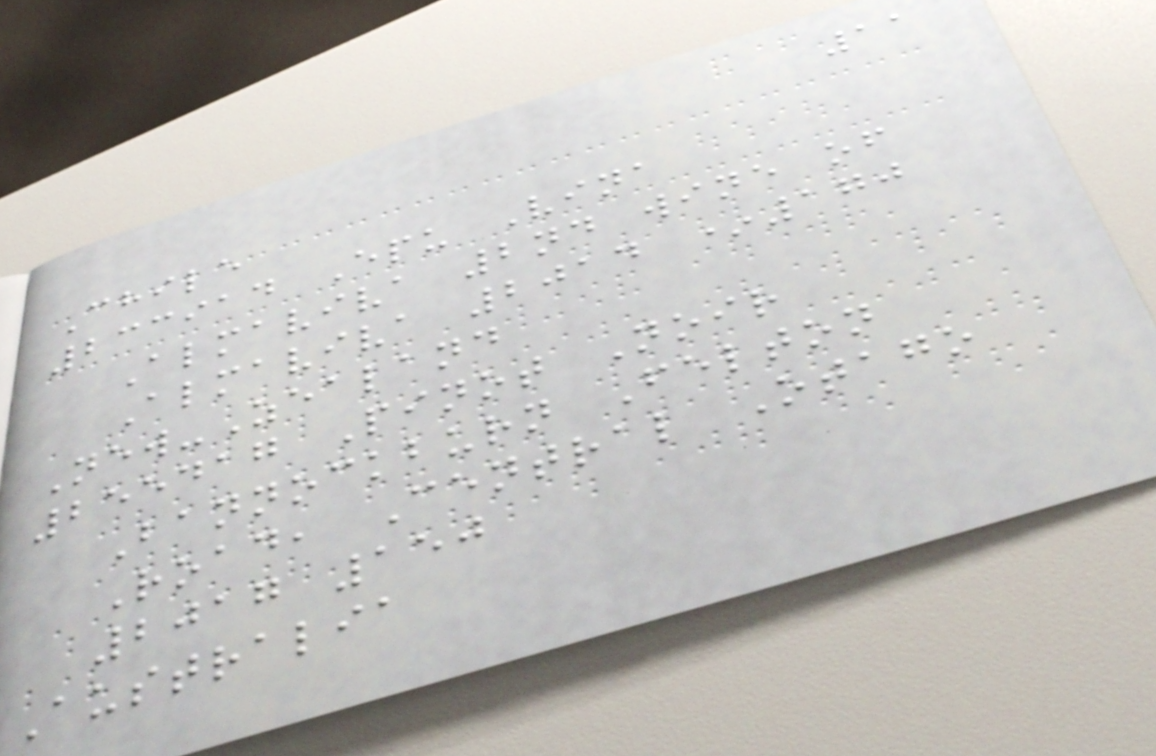11
Chile
233914 Epu Vina
Almaviva 2nd wine of
Almaviva 2014 *170
New-Zealand
255417 Pinot Noir
Bannockburn Felton
Road, Central Otago
2017 150
Australia
